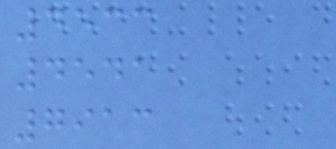4533
4541
7913
